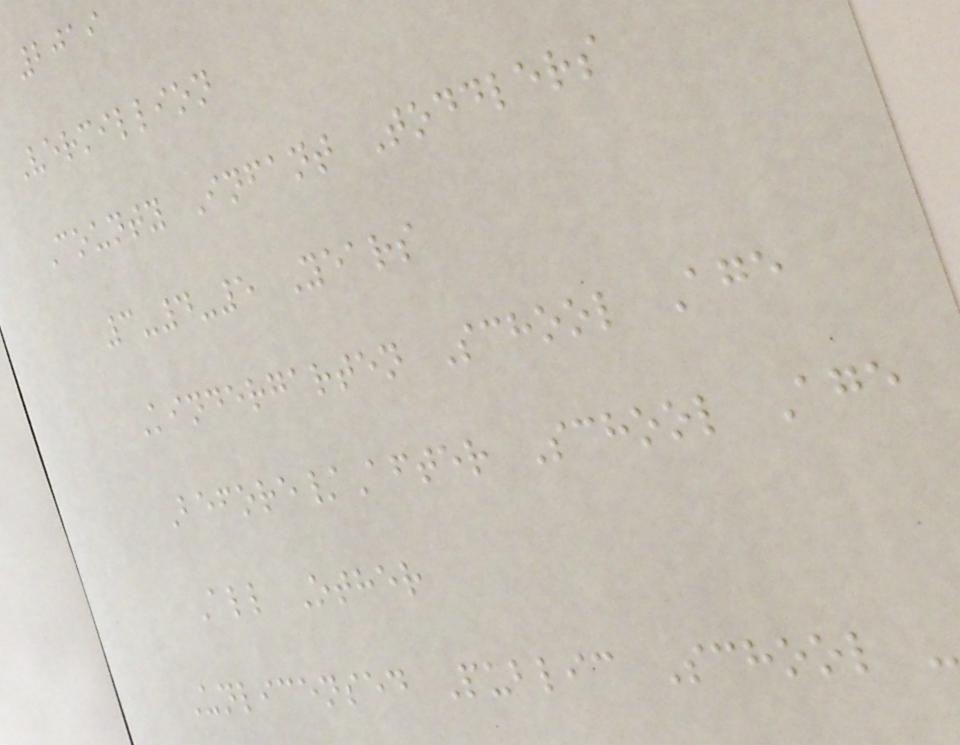2019
Vermillion
County Infant Toddlers
3-4-5 Years
Kindergarten School Age
Before/After School Age
All Other
Unlicensed Public School -
